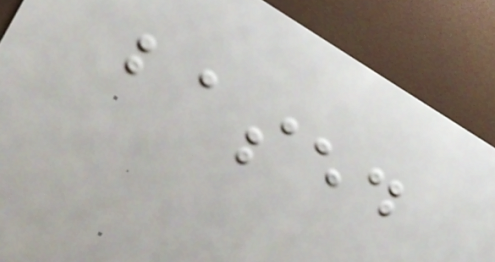based
